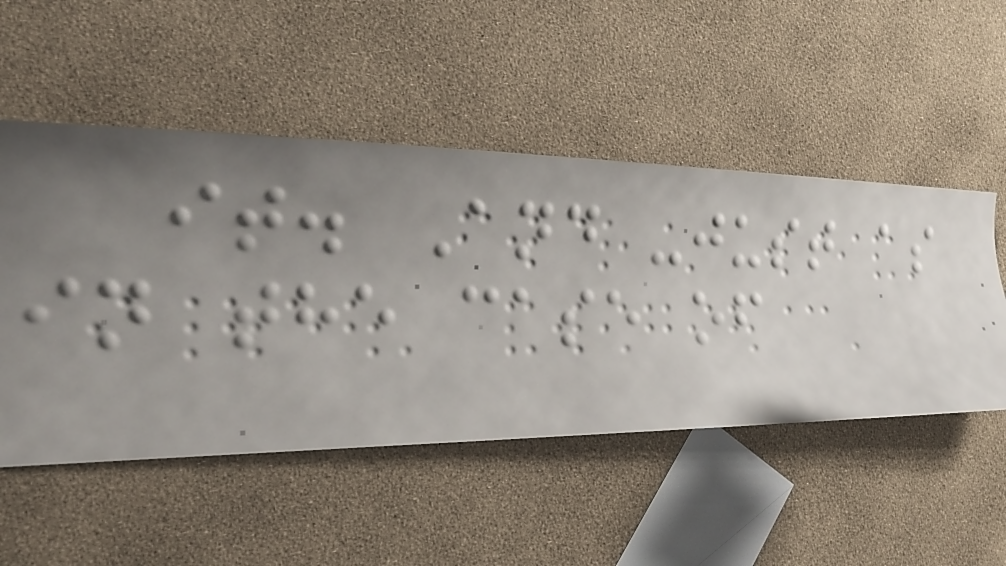it. And -just as
in the case of
